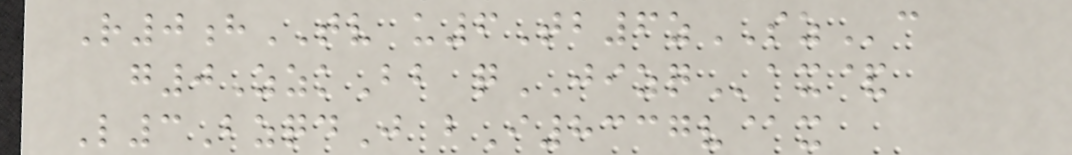R0hTV u6Tb6zSZc
g0ZzkBb qJIZQax&
L3BzqdJ bI8337v@x
